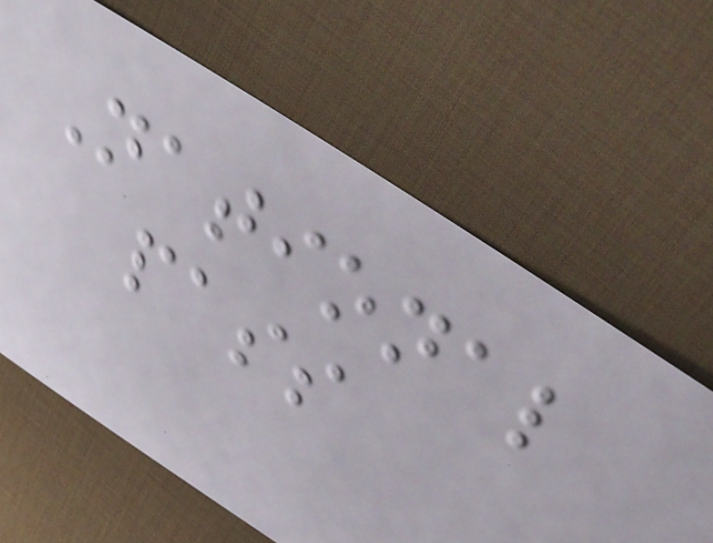National
pass
